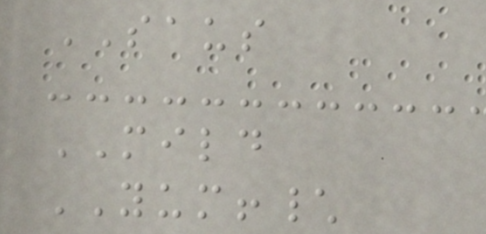SAUS
MILD
YUM!\
